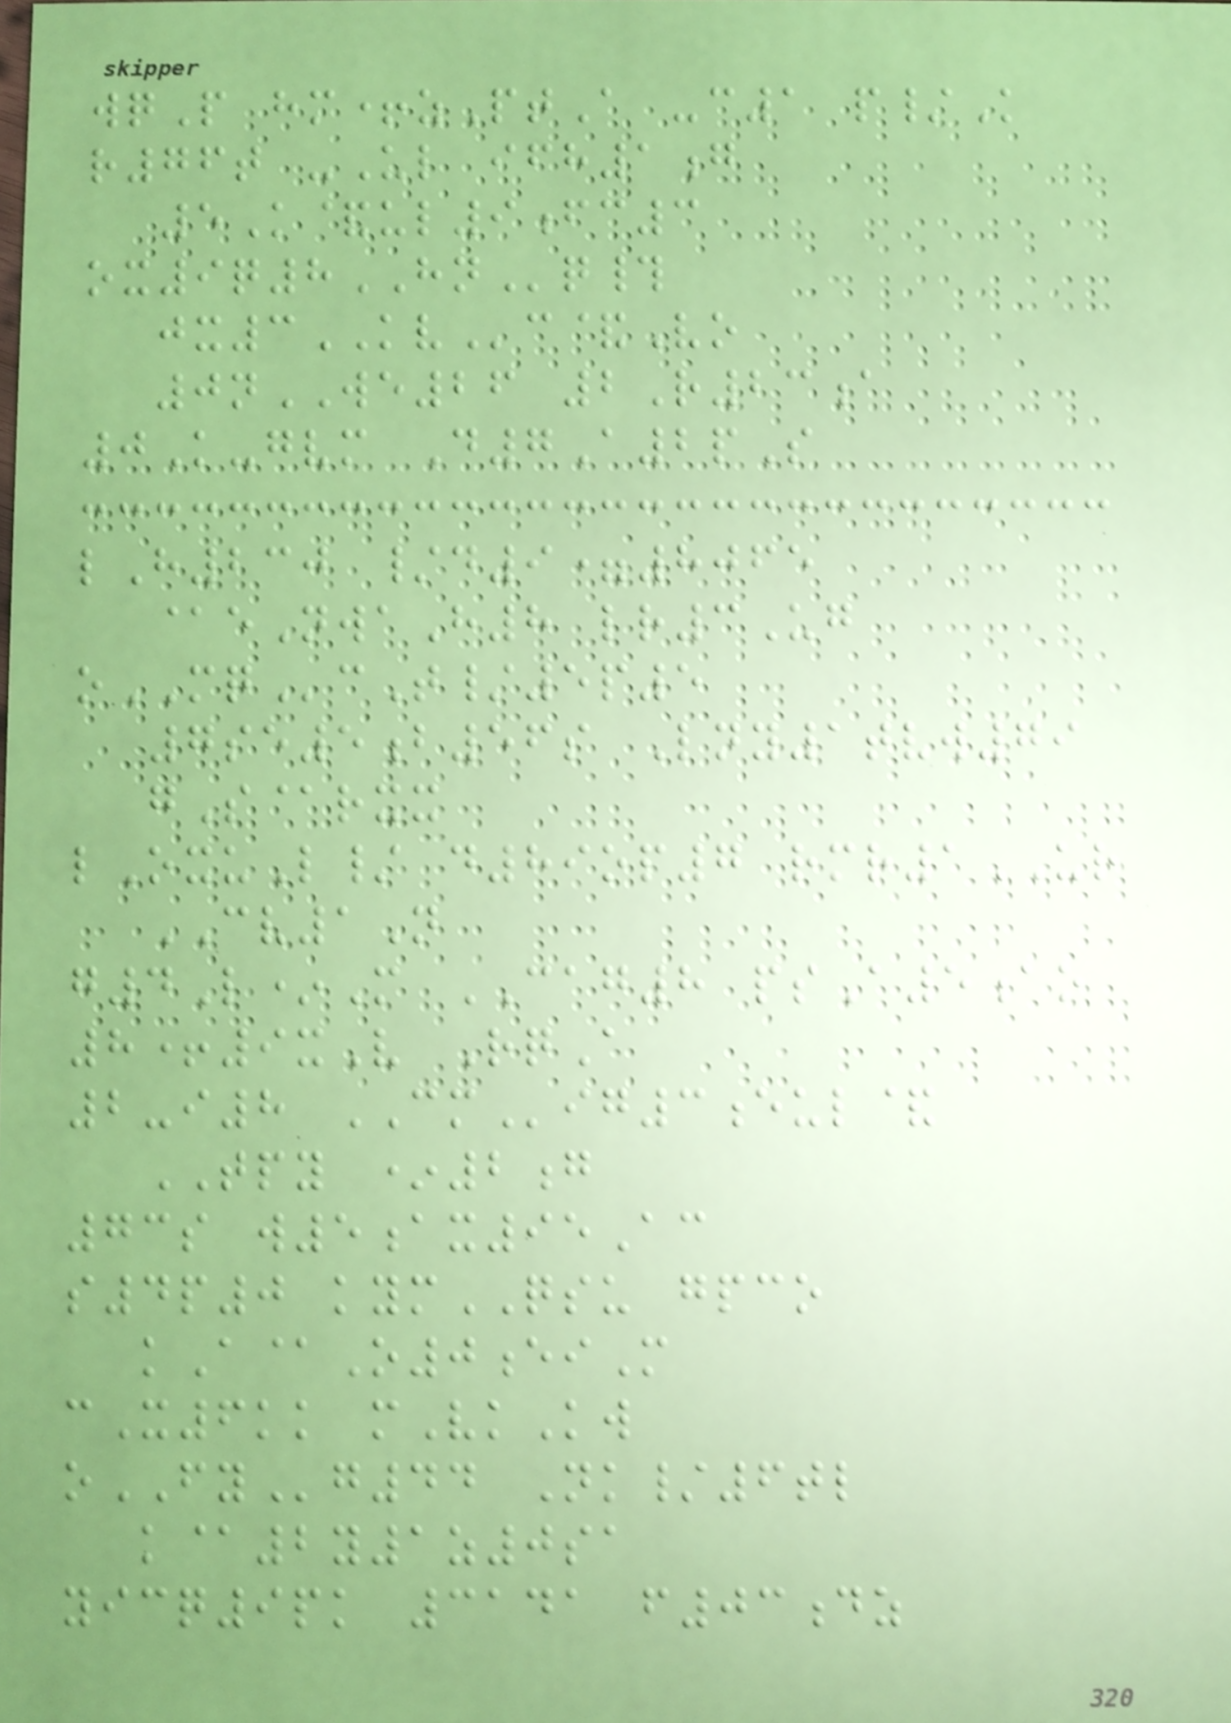wqP hm+zPtA -c1 p/K
r76t -Ul ifh1g
5K&ul9fc3
ox9q8HNq#
jx3KVc&Vo
0nWE26 2R23a
0K-gvm D7A2pS
lH230 /d9=8065
@eNwaH8 lr3Ug
oMQcT/5p5
7se5b56s Lny1tvw79
gS@rxx
lOxuL/ d89op7 rmr1UR
CV1N
g4L*M CAG8 psA5ao
8+9xV RqA
2-i8 CMig3eul&
TPY *2g
73s w5ax95Ac
s4p0 kymQSU gpco
kA@O0eiM
cX6kk mVkKw
oFYg44 Nk/6tl
k@2y1z0sa
yicq9pk 3141 f03dz
